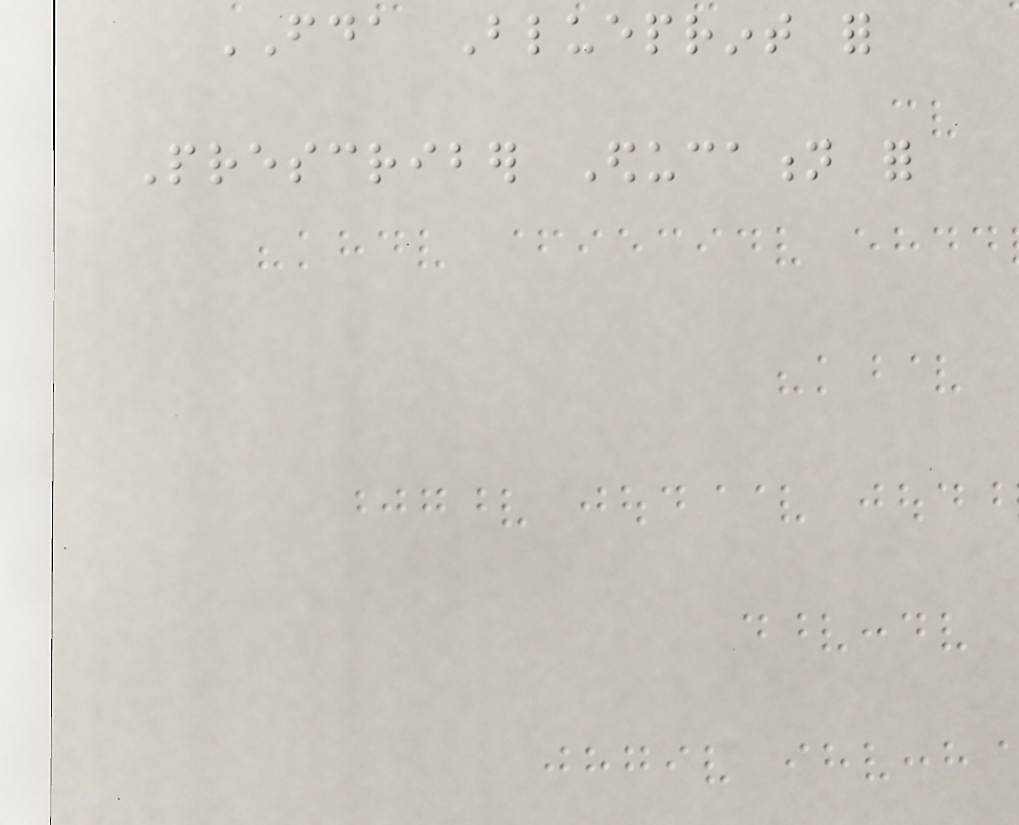FDA Blueprint for
Prescriber Education for
